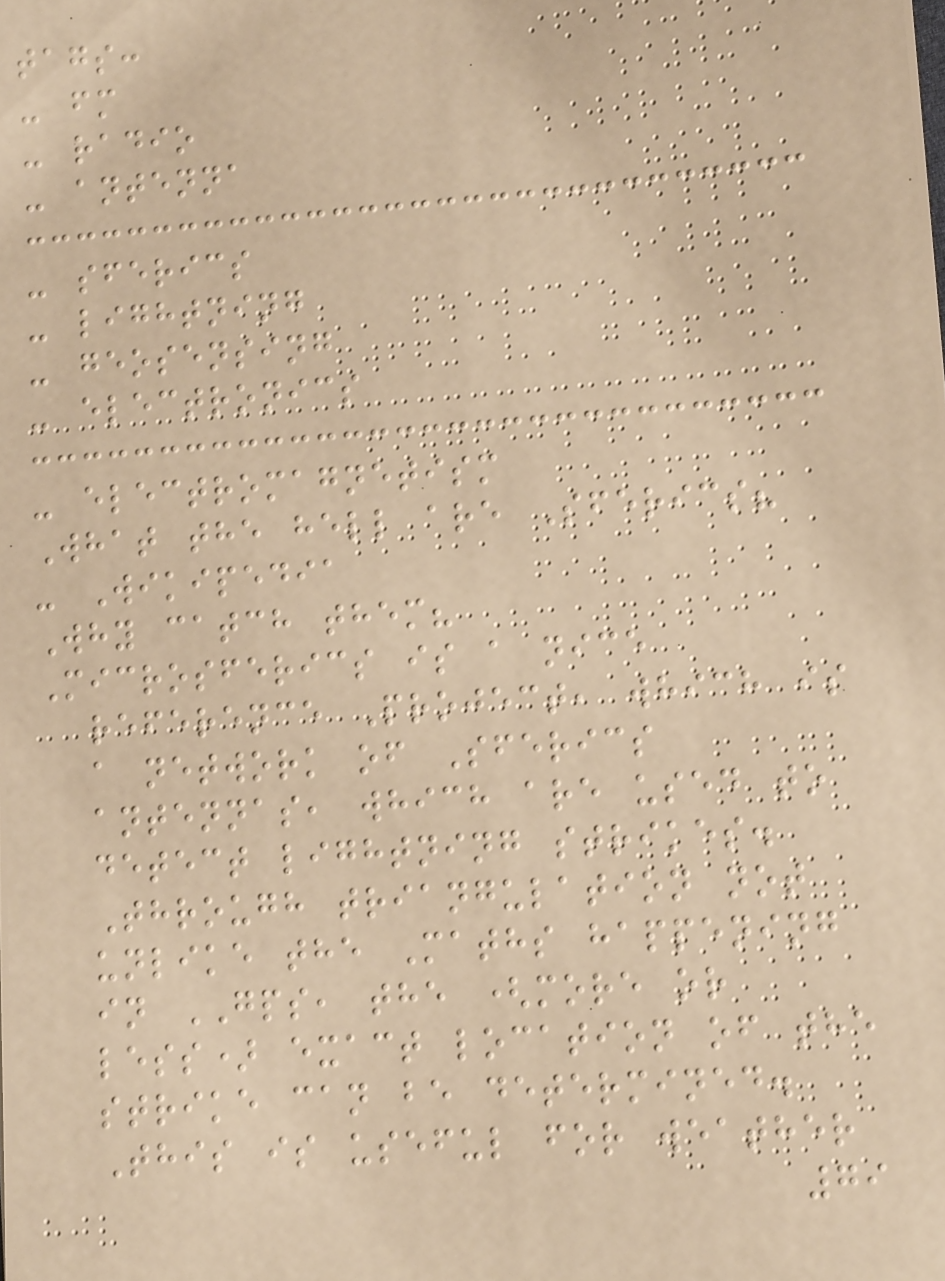tags:
- fm
- radio
- antenna
- sferics
- lightning
- geosensing
- electronics
- electromagnetism
What the hell are Sferics?
- Wikipedia
Why catch them?
Microsferics is a nice
reference Project, which is
a network of Sferics
antennas, which are used to
detect lightning strikes.
Through triangulation not
unlike the Maths happening
in GPS, the (more or
less) exact location of the
strike can be determined.
This is useful for weather
79
